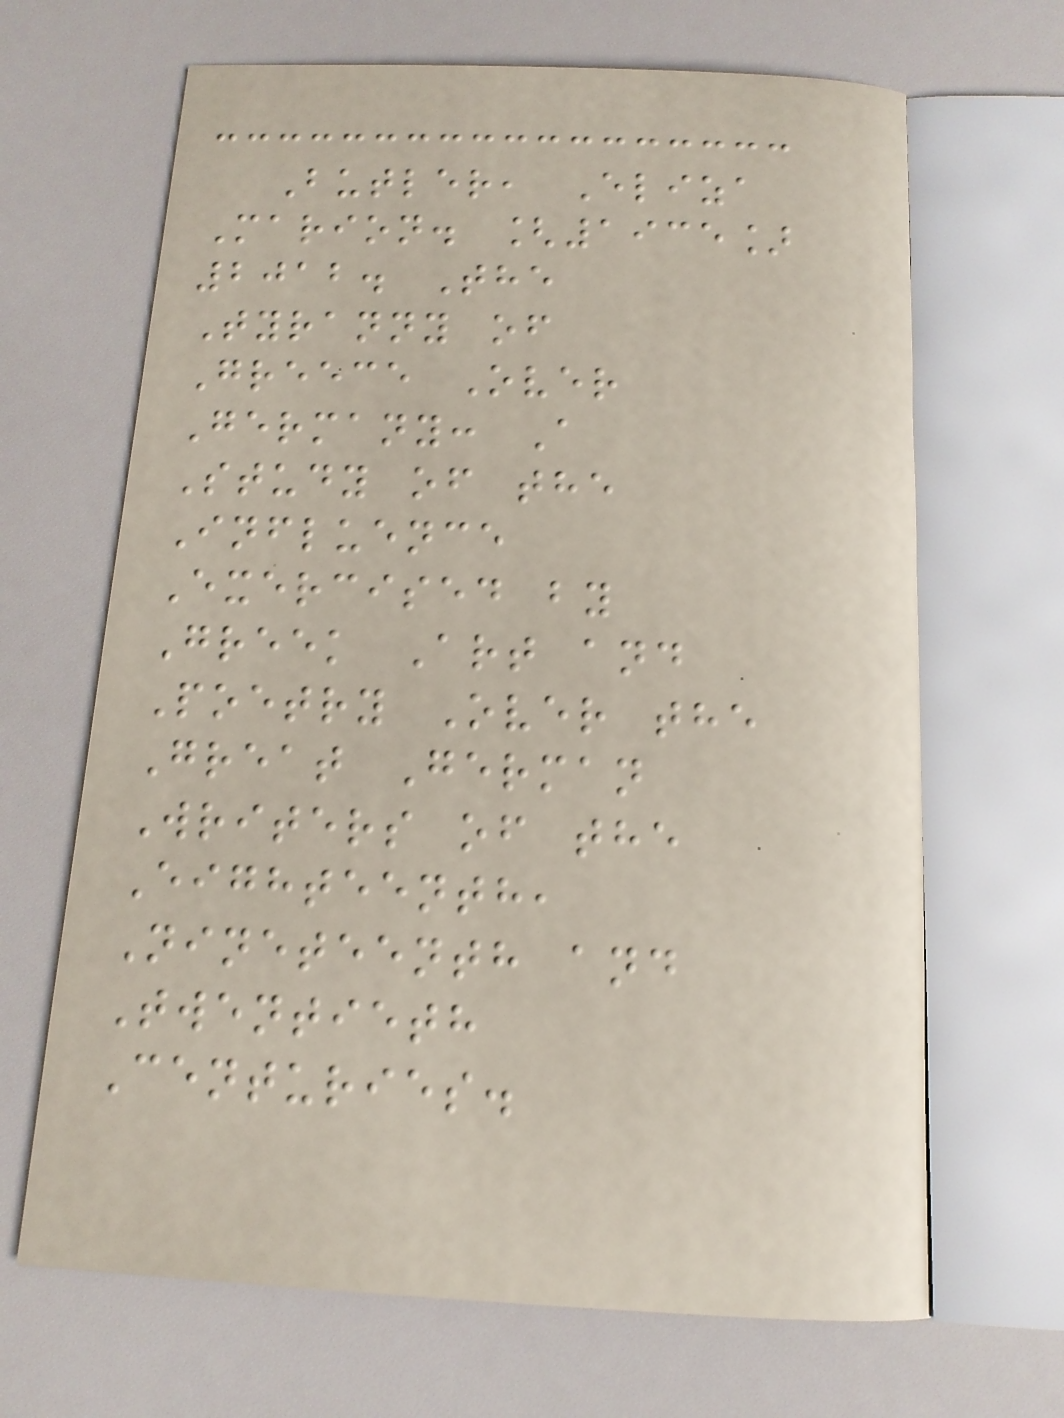Butler, Eliza
Marion. [1935]
2012. The
Tyranny of
Greece Over
Germany: A
Study of the
Influence
Exercised by
Greek Art and
Poetry Over the
Great German
Writers of the
Eighteenth,
Nineteenth and
Twentieth
Centuries.
